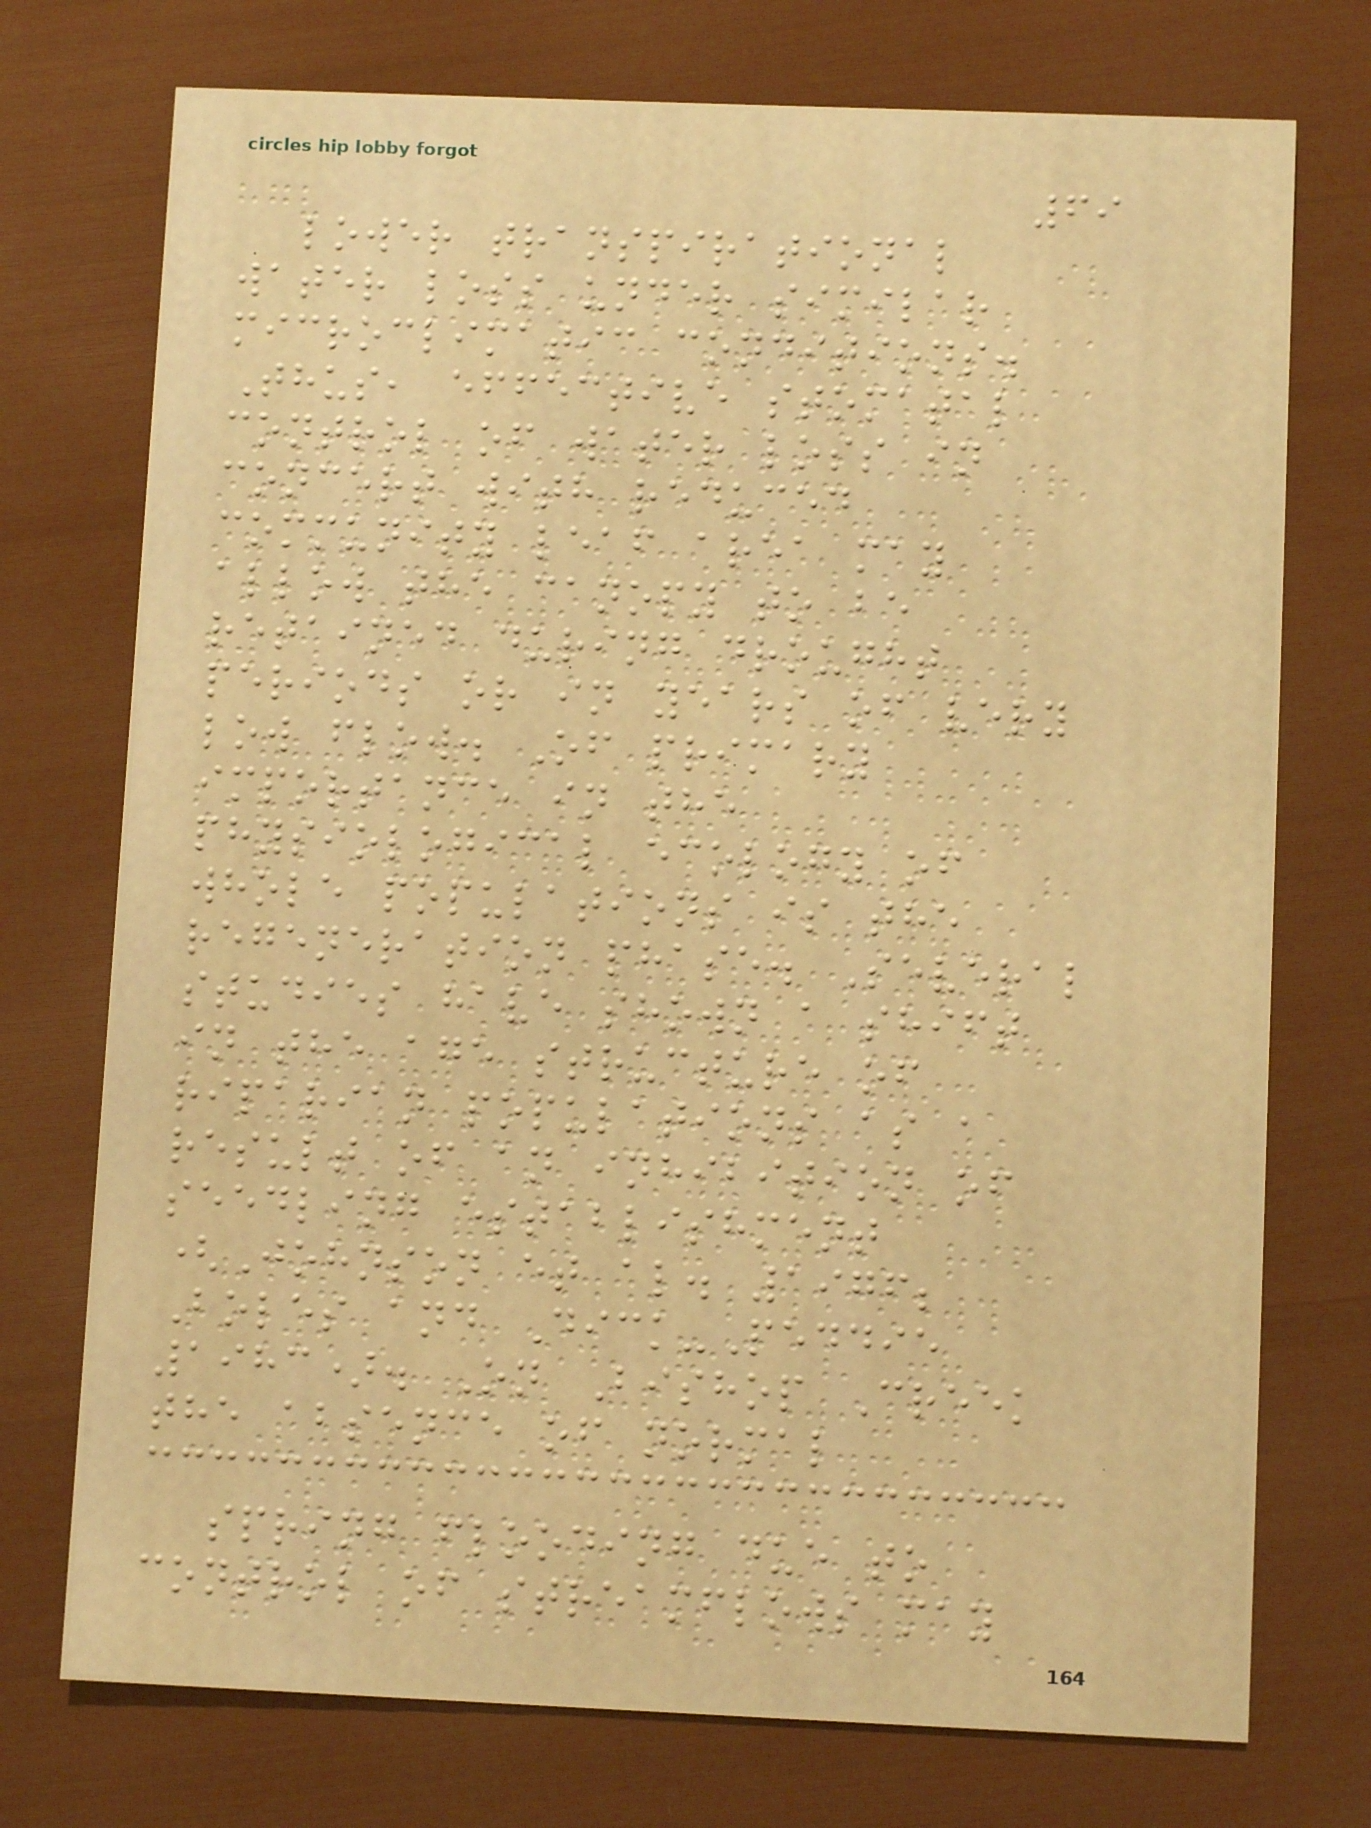69
lower transpirational
water loss under similar
microclimatic conditions.
Thus, effective stomatal
control of water loss in
concert with reduced
community leaf area may
allow the canopy to be
retained during drought
periods or in years of very
low flow. Of primary
importance in the
physiological ecology of
whole populations is the
regeneration phase. Several
studies have shown a shift
in the age structure of
riparian populations as a
result of an inhibition of
seedling establishment
(Johnson et al. 1976;
Boles and Dick-Peddie
1983). On Bishop Creek
the absence of normal
spring flooding due to
control of streamflows may
